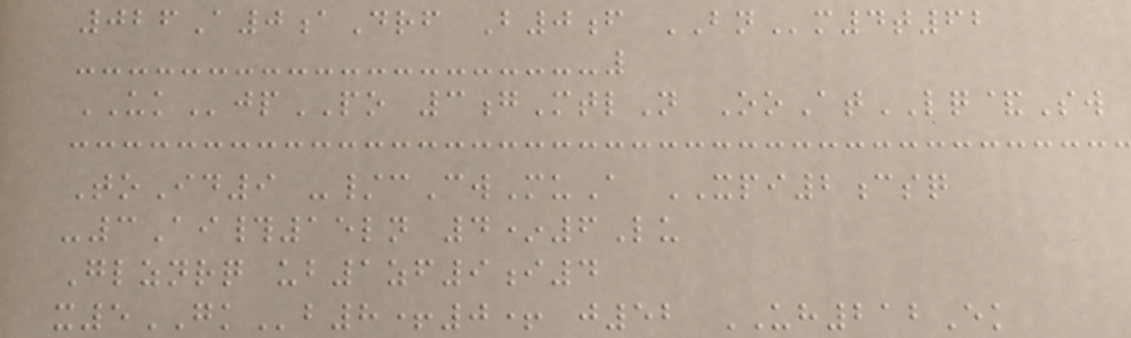026A0aDrf B0f BNm4t62
UKjpPO 3gMtlN OoAtLQ&Sw
ToId9 -/cCwMuA XPI2csq
-3Ai#15ln 4*6Lu
Glznrq ub1zf9i4
x5GKb8+0+ j52 UH212Ek
